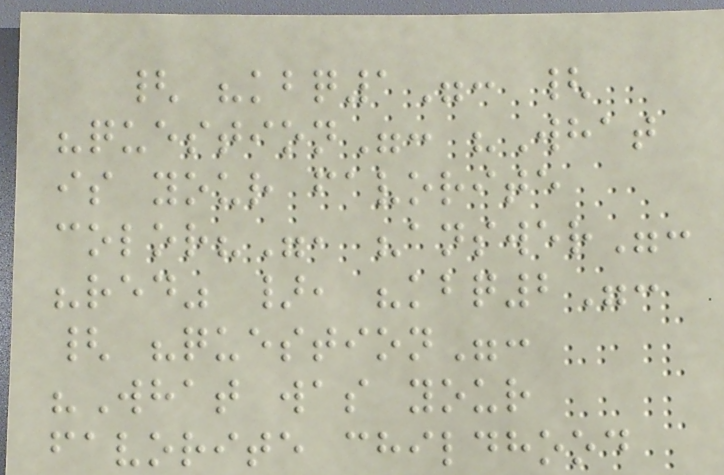{ "kbq1": {
"question": "What
is your favorite
color?", "answer":
"red" }, "kbq2":
{ "question":
"What was your
favorite childhood
